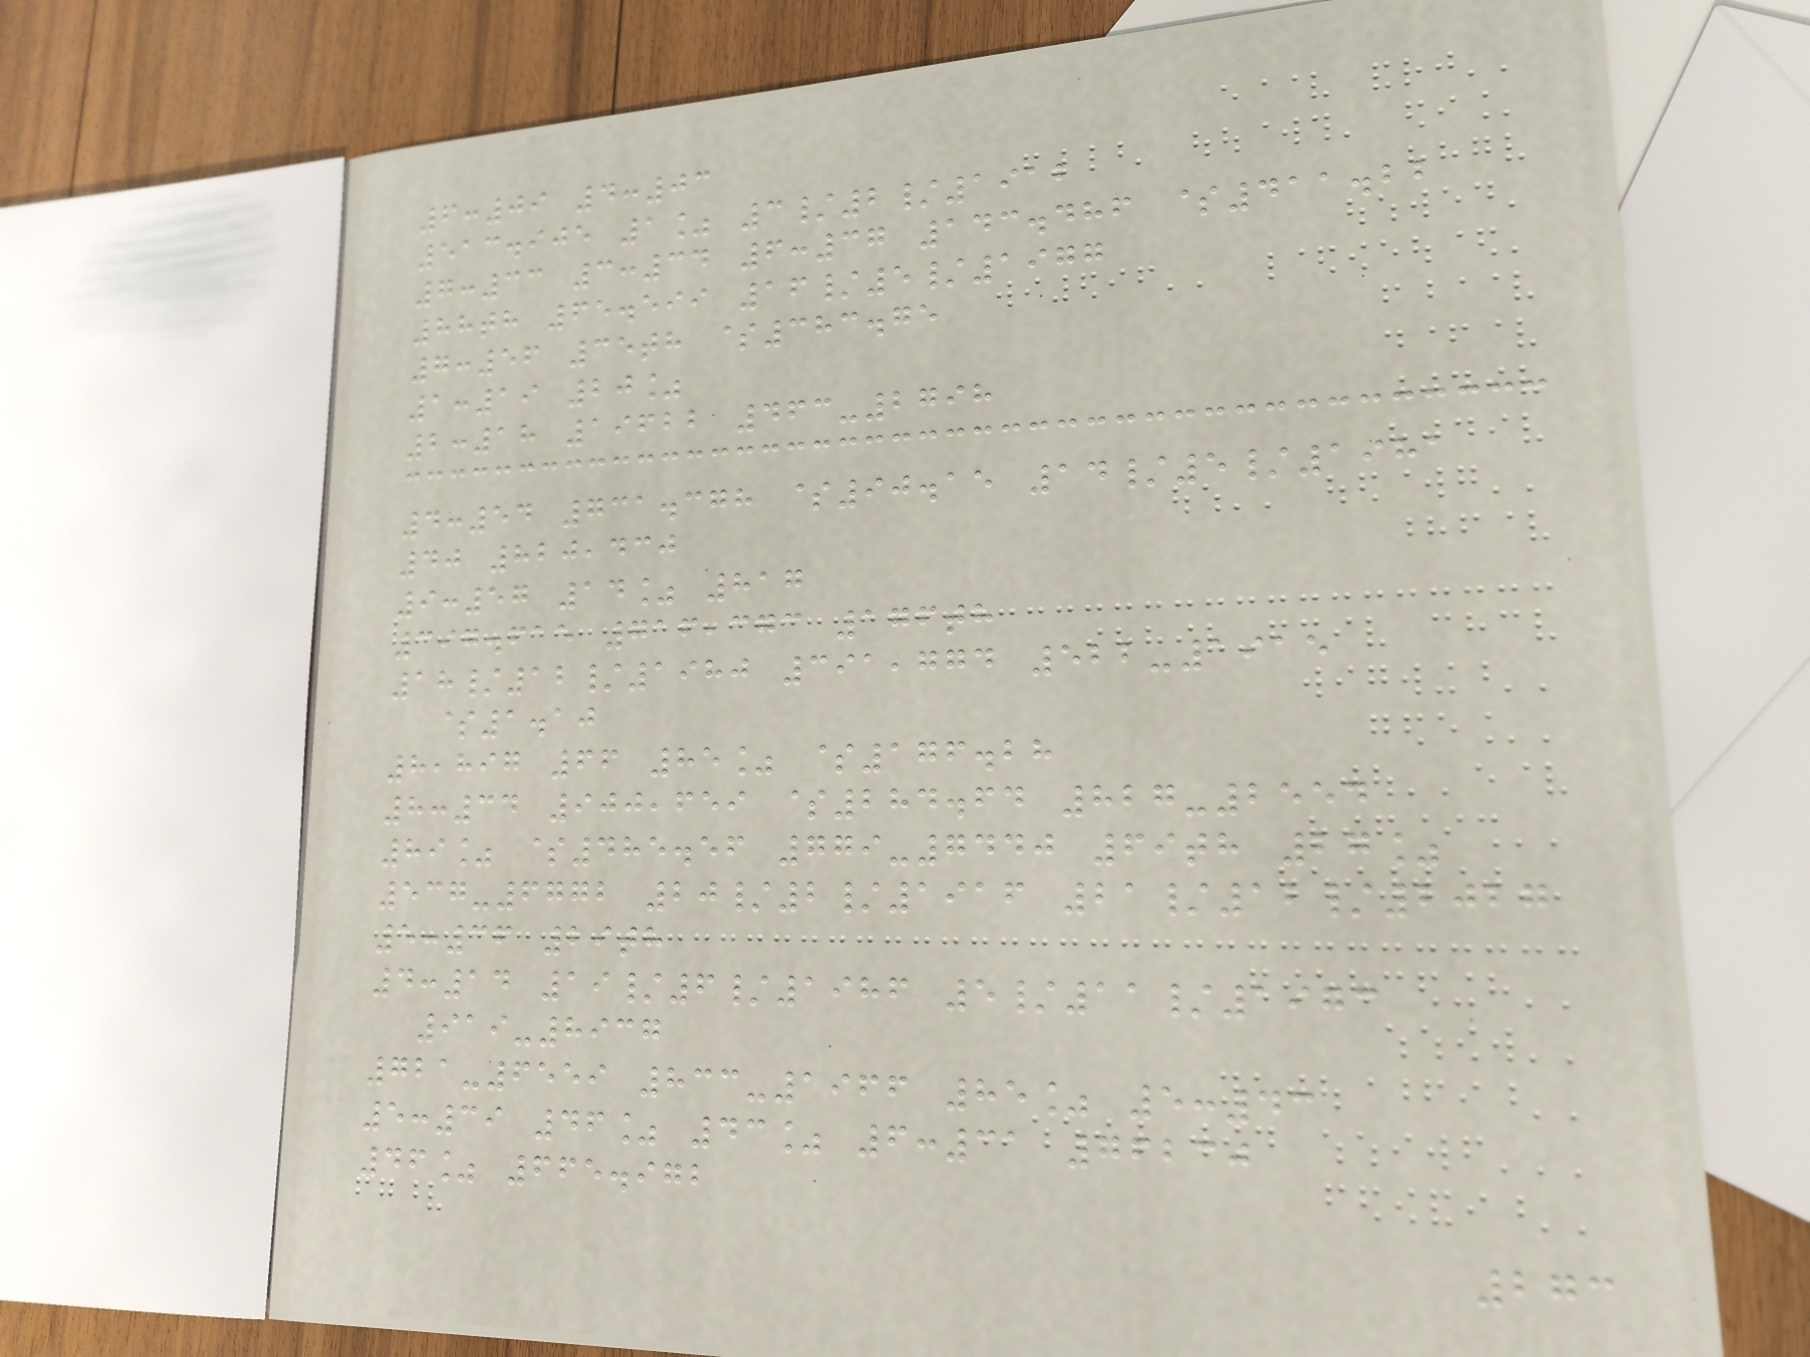6:09 4:03
513.905 1% 3/2/1912
7:33 3:34 6:37 143.486 $411.22
88th 65.599 16/5/1977
7:56 35th $383.75
1:19 20%
2:18 19622 463-2798
4:54 731.378 $90.15 14/5/1981
40 820,430
9:57 14% 817
397.615 716,373 176th
18/12/1980 391,774 522-1915
$1.10
8,897 66 85% $176.28
8:34 900,659 $284.64 827-2554
89% $485.56 779-7440 69th 27%
537-6772 20/2/1916 21/12/2027
5:36 29th
4:14 19/6/1986 5/11/1973
919-8937
721-6559 833-1966 85% 5:43
5:39 46% 43% 6:31 76230
46% 665.972
273
